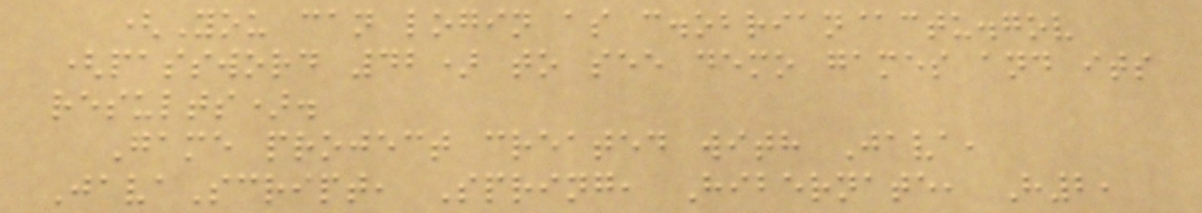(You can login as c.obrian@ctu.gov
(password 42) to see demo games and its
results).
Game project created with Java,
JavaScript, Spring, Hibernate, H2,
